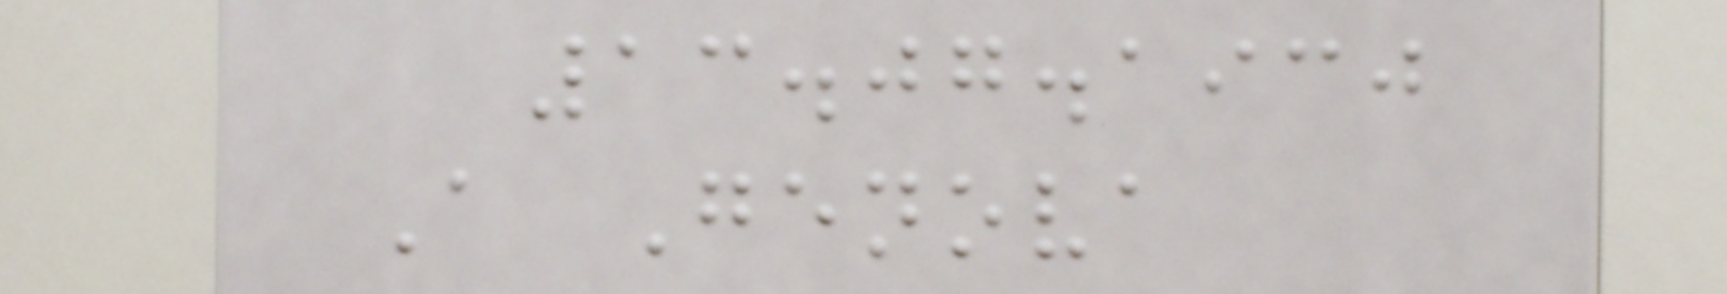13.07.1930
A Genova
